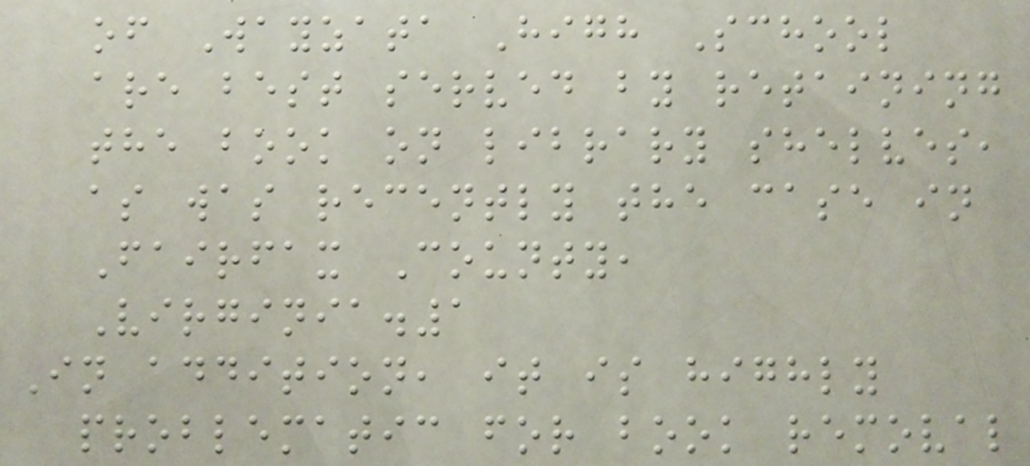of Wayzata High School
are best served by retaining
the book on library shelves,
as was recently the case in
Fairfax County,
Virginia.1
In addition, it is highly
problematic for book removal
